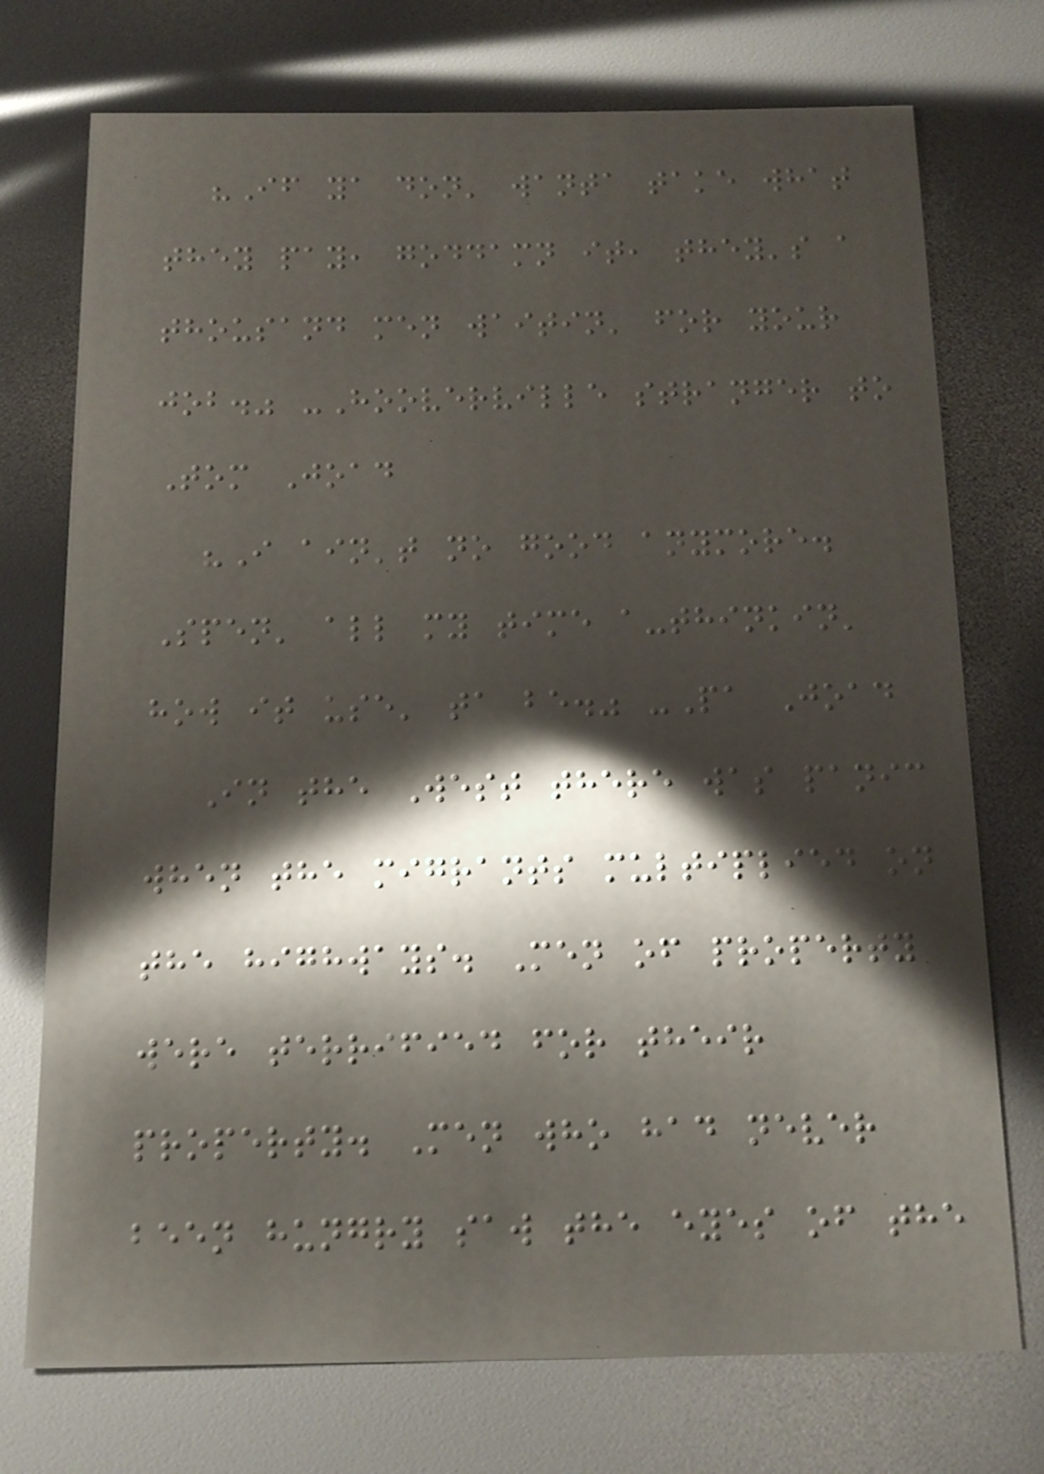"If ya don' wanta take what
they pay, goddamn it, they's a
thousand men waitin' for your
job." -Hooverville stranger to
Tom Joad
"I ain't no good anymore.
Spen' all my time a-thinkin'
how it use' ta be." -Pa Joad
In the West there was panic
when the migrants multiplied on
the highways. Men of property
were terrified for their
property. Men who had never
been hungry saw the eyes of the
